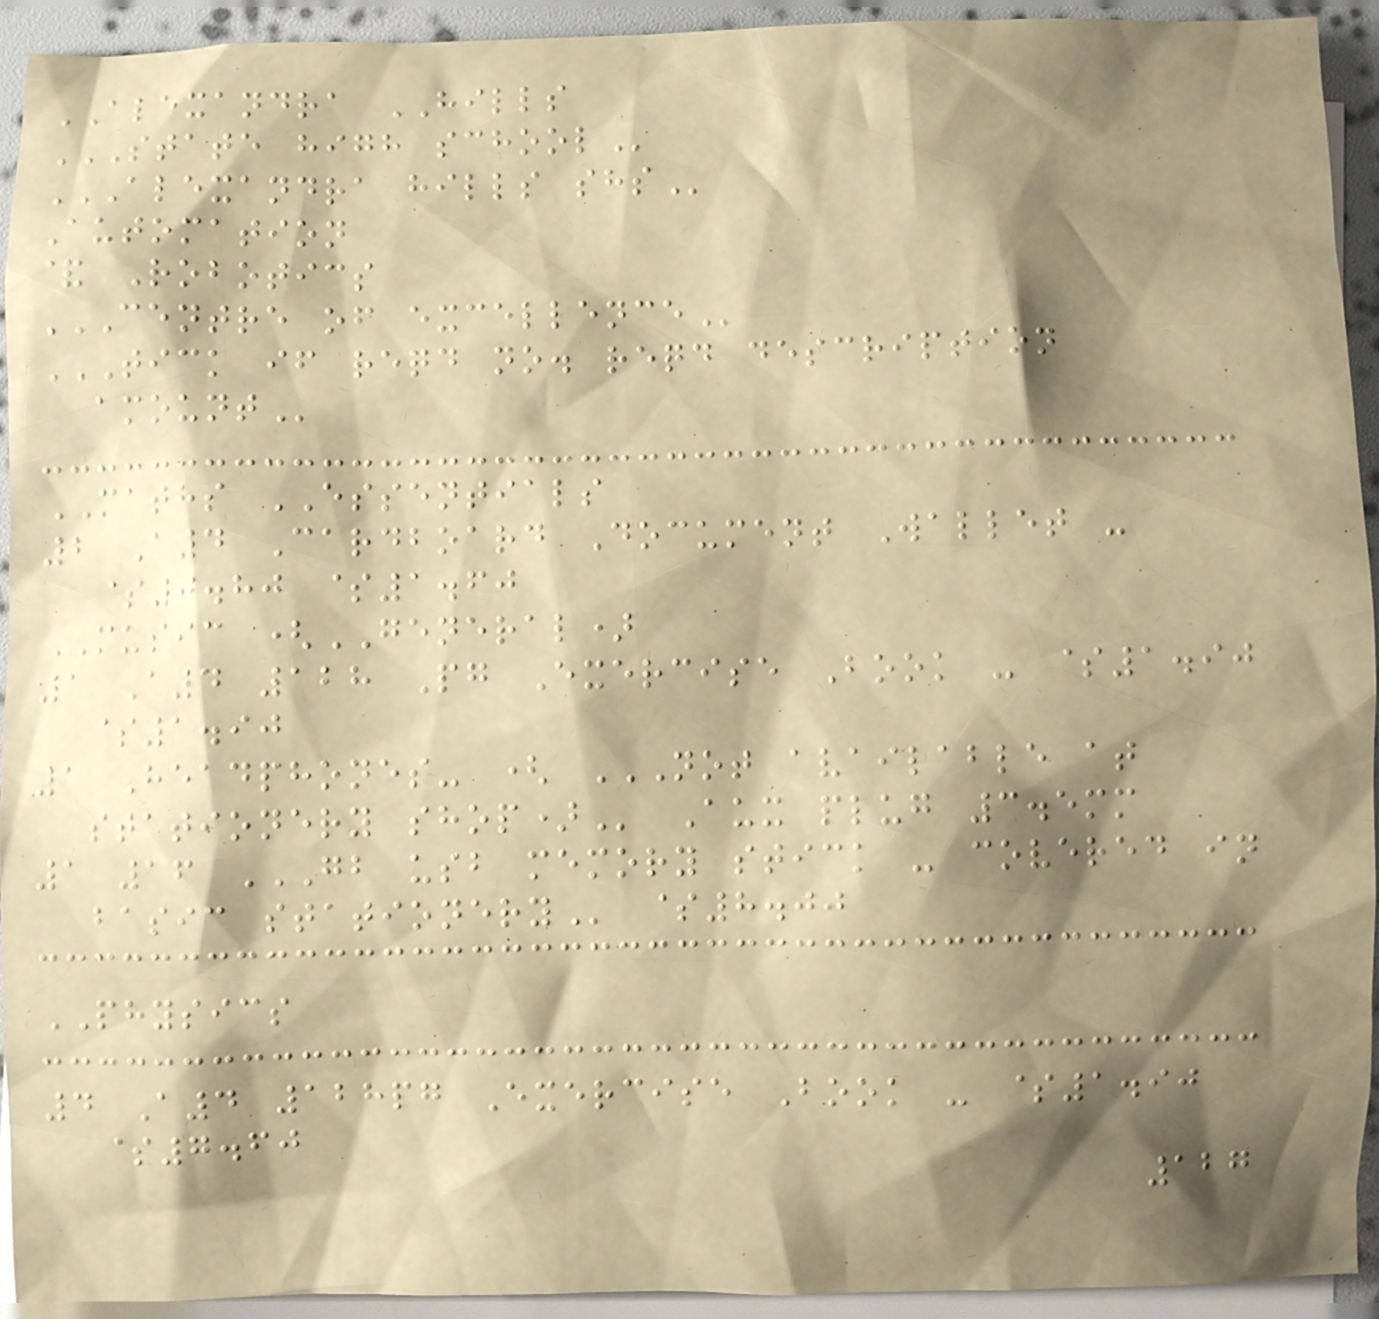ALEXANDRA HILLS
STATE HIGH SCHOOL
ALEXANDRA HILLS SHS
Automation
& Robotics
CENTRE OF EXCELLENCE
TICK IF REQD NO. REQD DESCRIPTION
AMOUNT
MATHS ESSENTIALS
2 A4 Cardboard Document Wallet -
$0.80 $1.60
MUSIC (GENERAL)
1 A4 128 Pg Exercise Book - $1.90
$1.90
1 Headphones- ( NOT AVAILABLE AT
STATIONERY SHOP) Aux plug 3.5mm
1 16 GB USB MEMORY STICK - COVERED IN
BASIC STATIONERY $8.00
PHYSICS
4 A4 128pg Exercise Book - $1.90
$7.60
127
